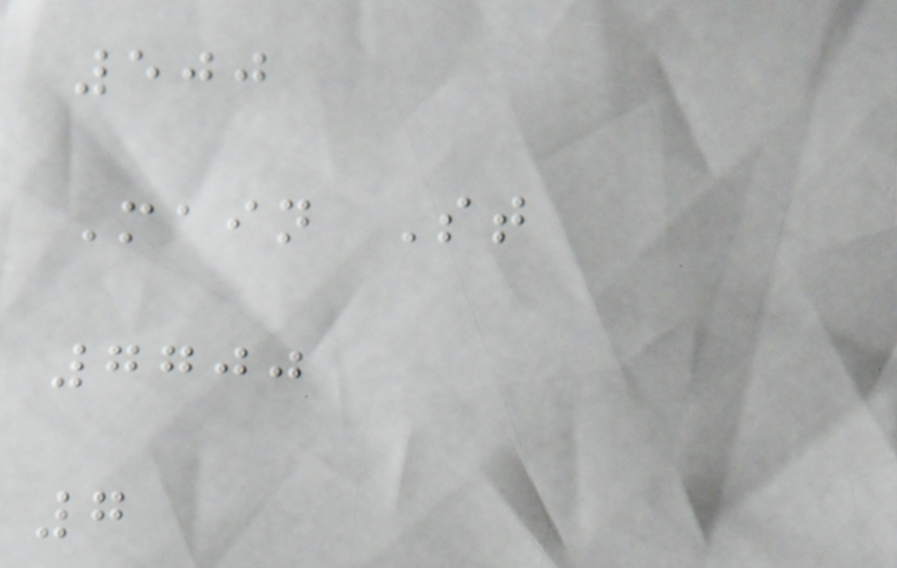500
Main St
7700
7
